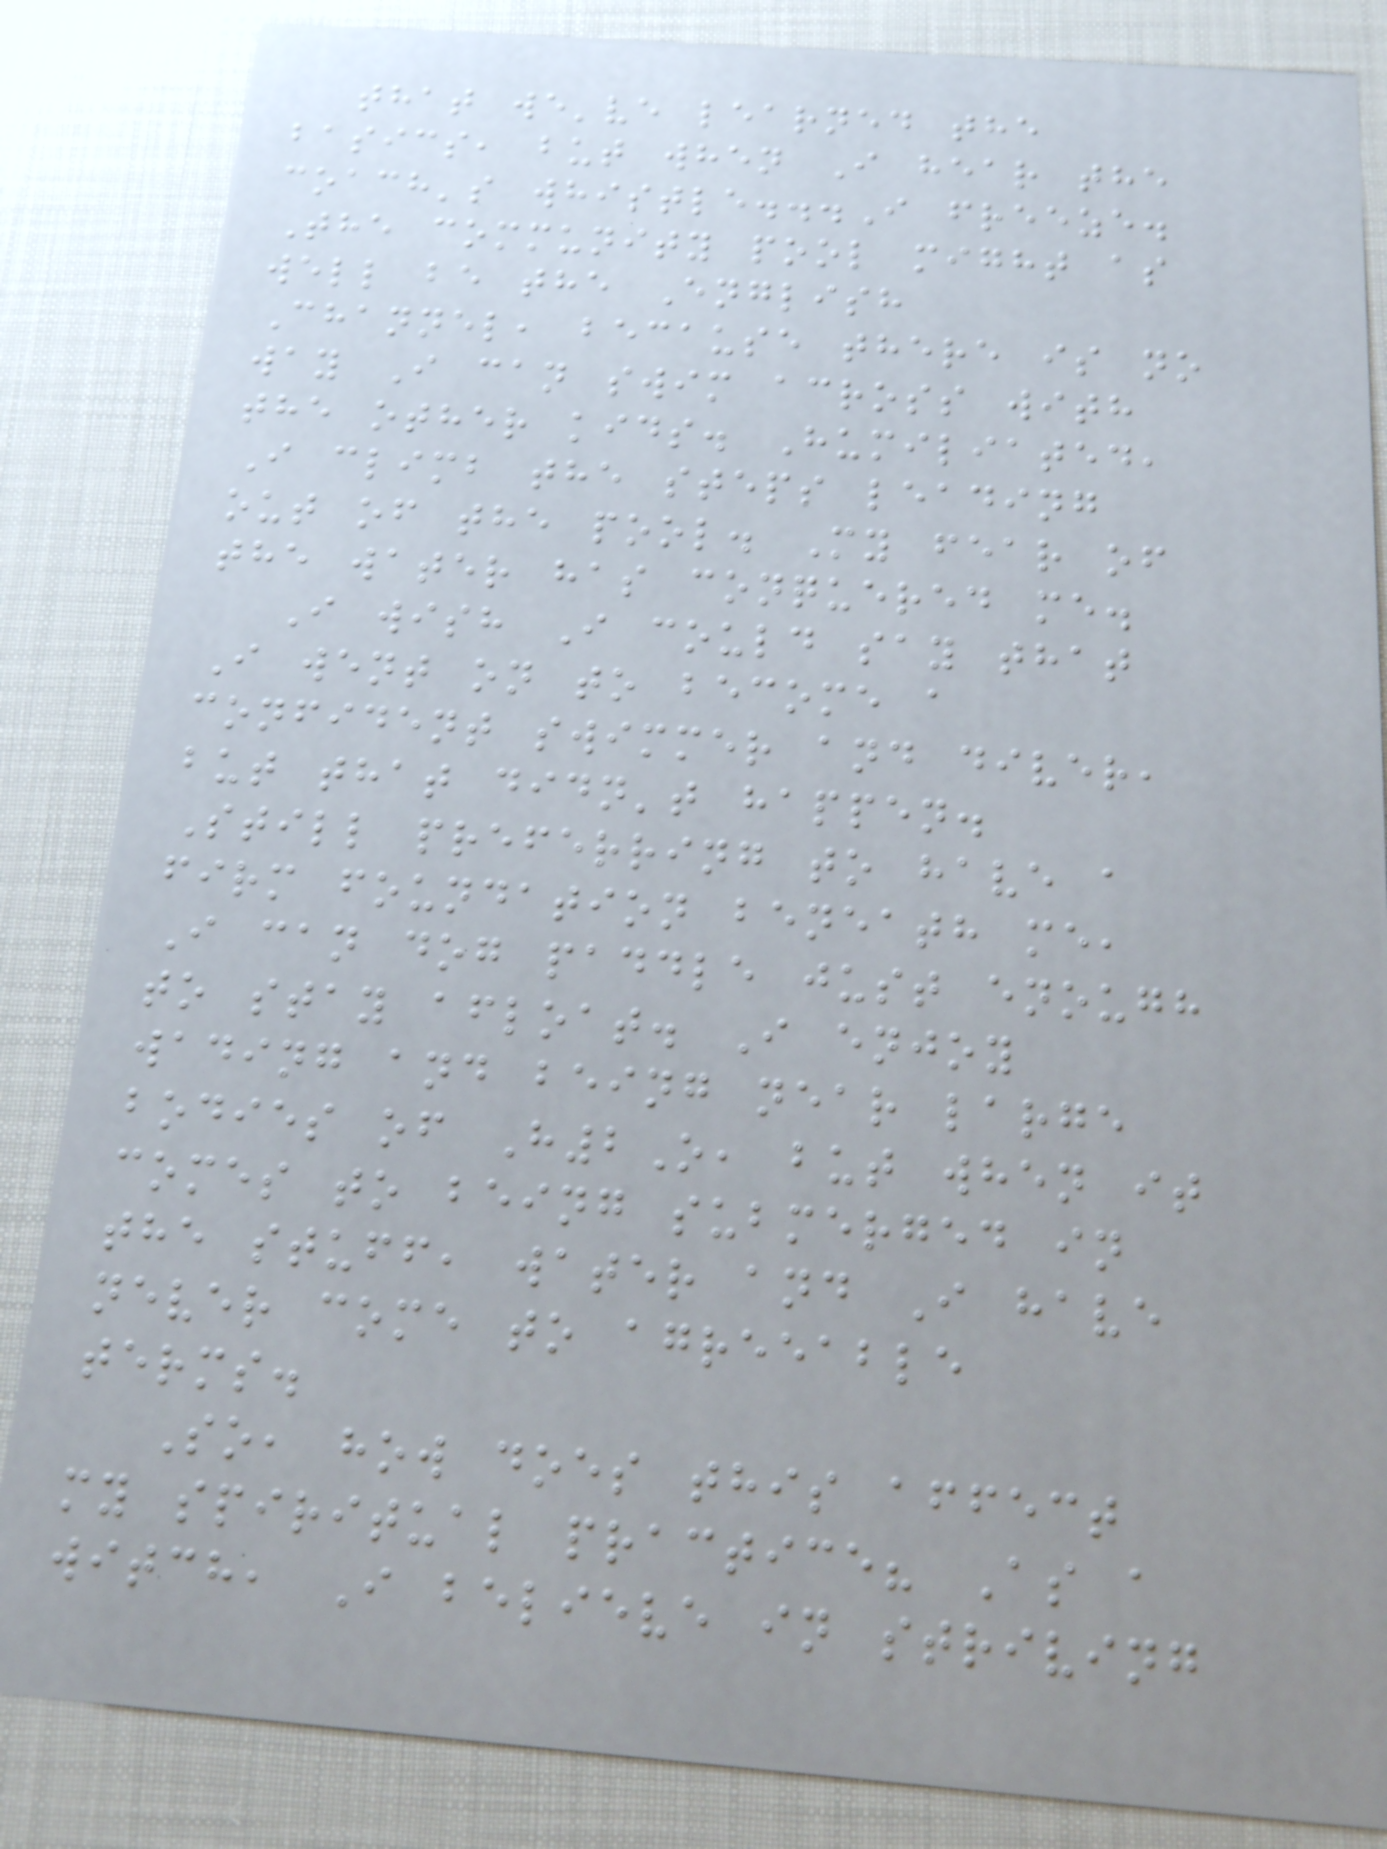that we've learned the
basics, but when I hear the
coach's whistle...I freeze.
The community pool might as
well be the English
Channel, because there is no
way I can swim across with
the other kids. Humiliated,
I climb the steps leading
out of the pool. My fear of
the water has conquered me.
I wish I could say that
I went on to become a
confident swimmer and diver,
but that didn't happen.
Still preferring to have a
firm foundation beneath me,
I can dog paddle just enough
to stay afloat. I enjoy
wading and being near large
bodies of H2O, but when it
comes to being submerged in
the stuff, water and I have
never come to agreeable
terms.
So, how does this affect
my spiritual practice? As a
witch, I believe in striving
